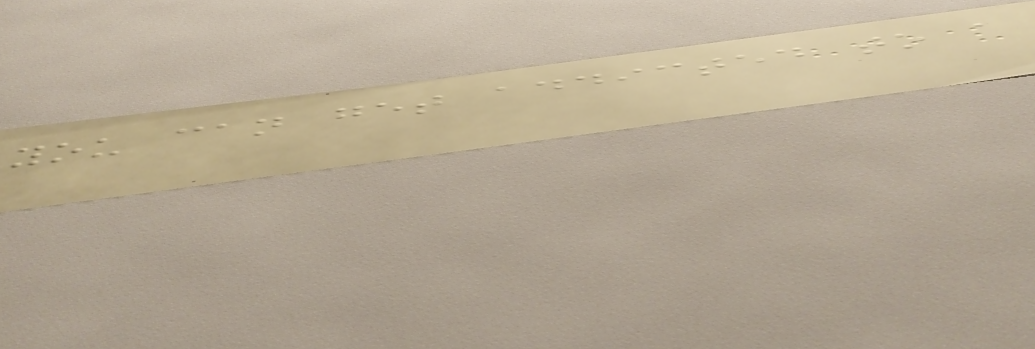you can get addicted to a
